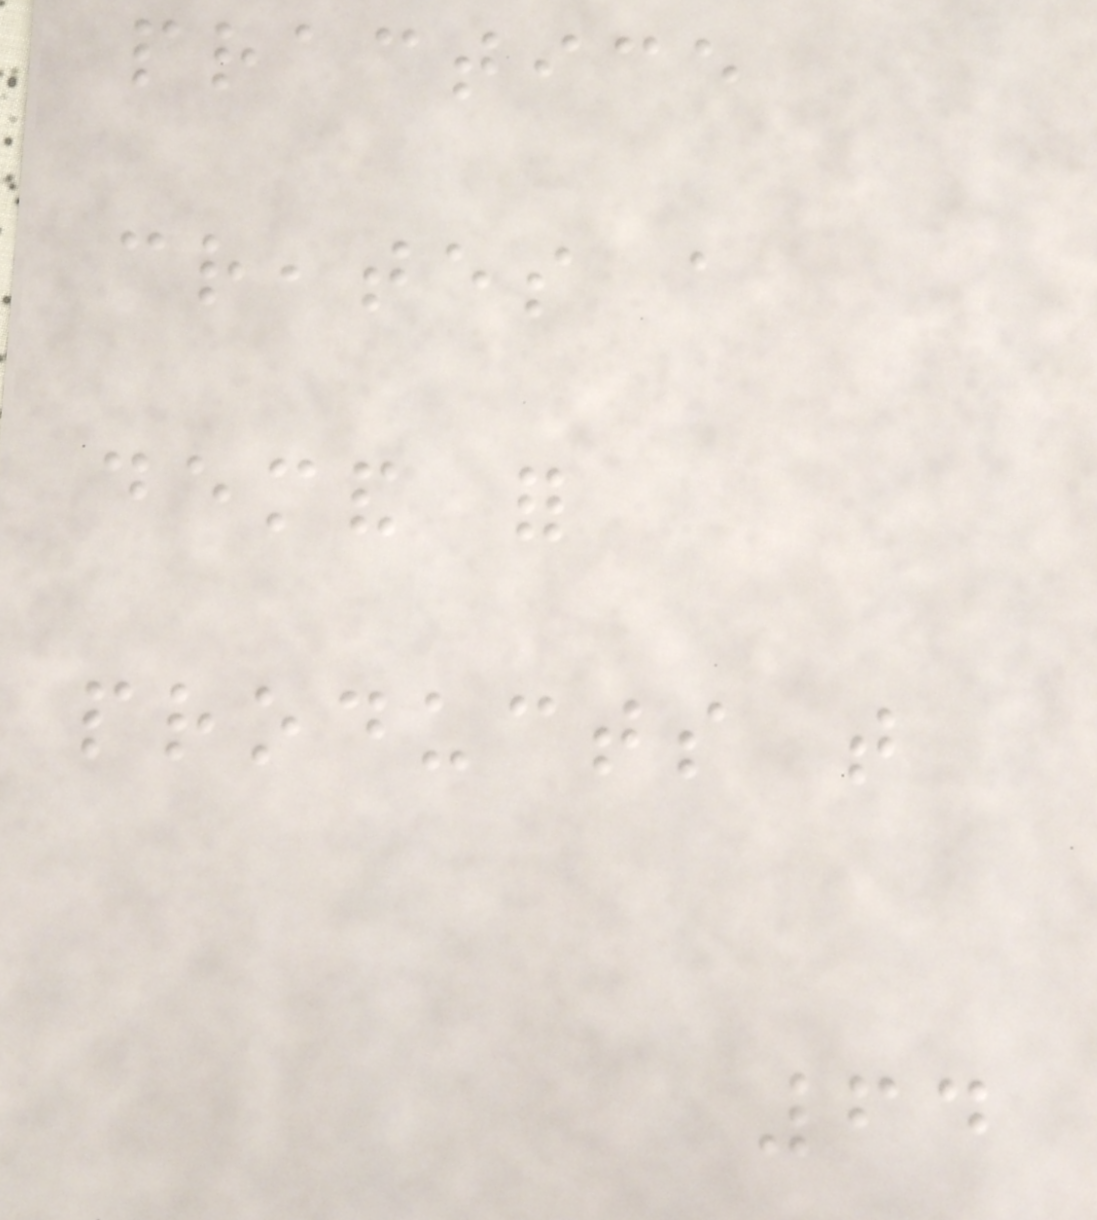practice
creates a
demand for
products that
64
